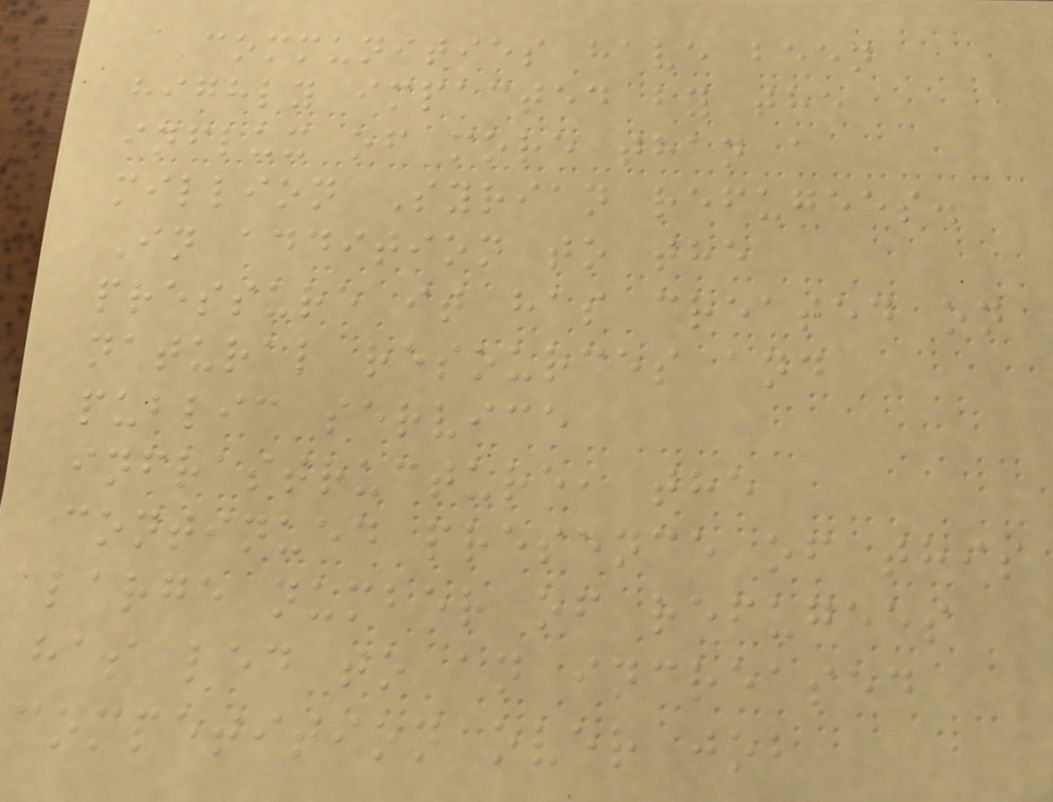communities have been
highly impacted by the
influx of more than a
million Syrian refugees.
In addition to the
pressure it has created on
natural resources and
public service
infrastructure, the
continued presence of this
large number of refugees
has led to an increased
competition over job
